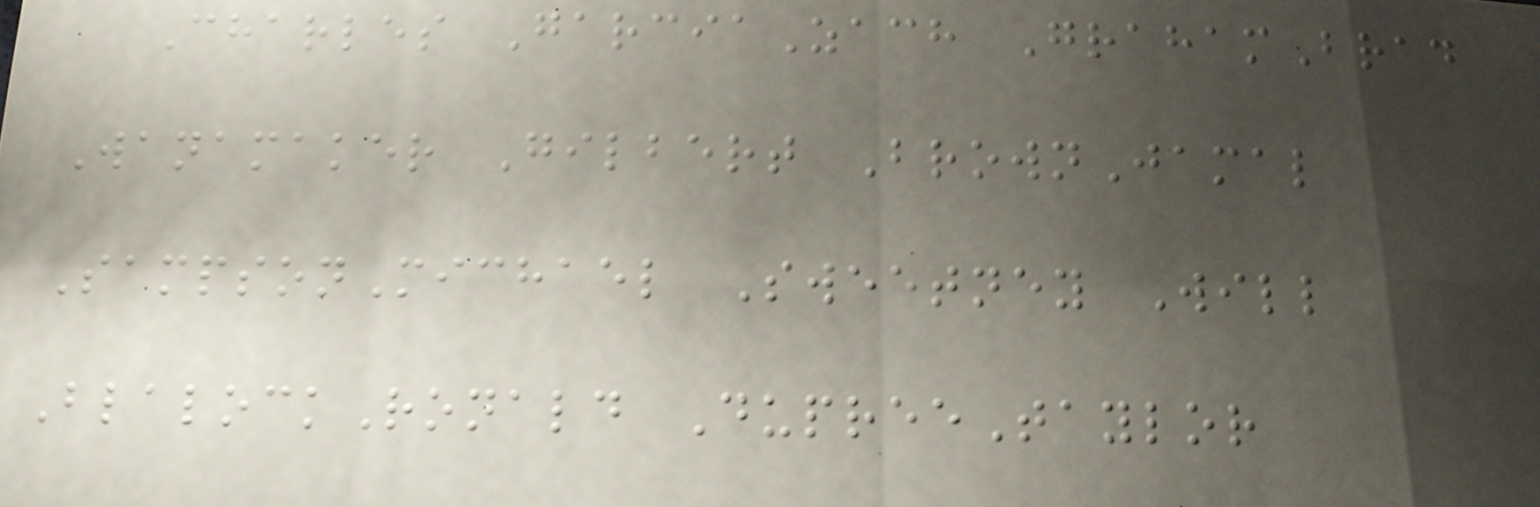Charles GarciaZach GrahamBrad
Wanamaker Gilbert BrownJamal
SampsonMichael Sweetney Will
BlalockRonald DupreeTaylor
